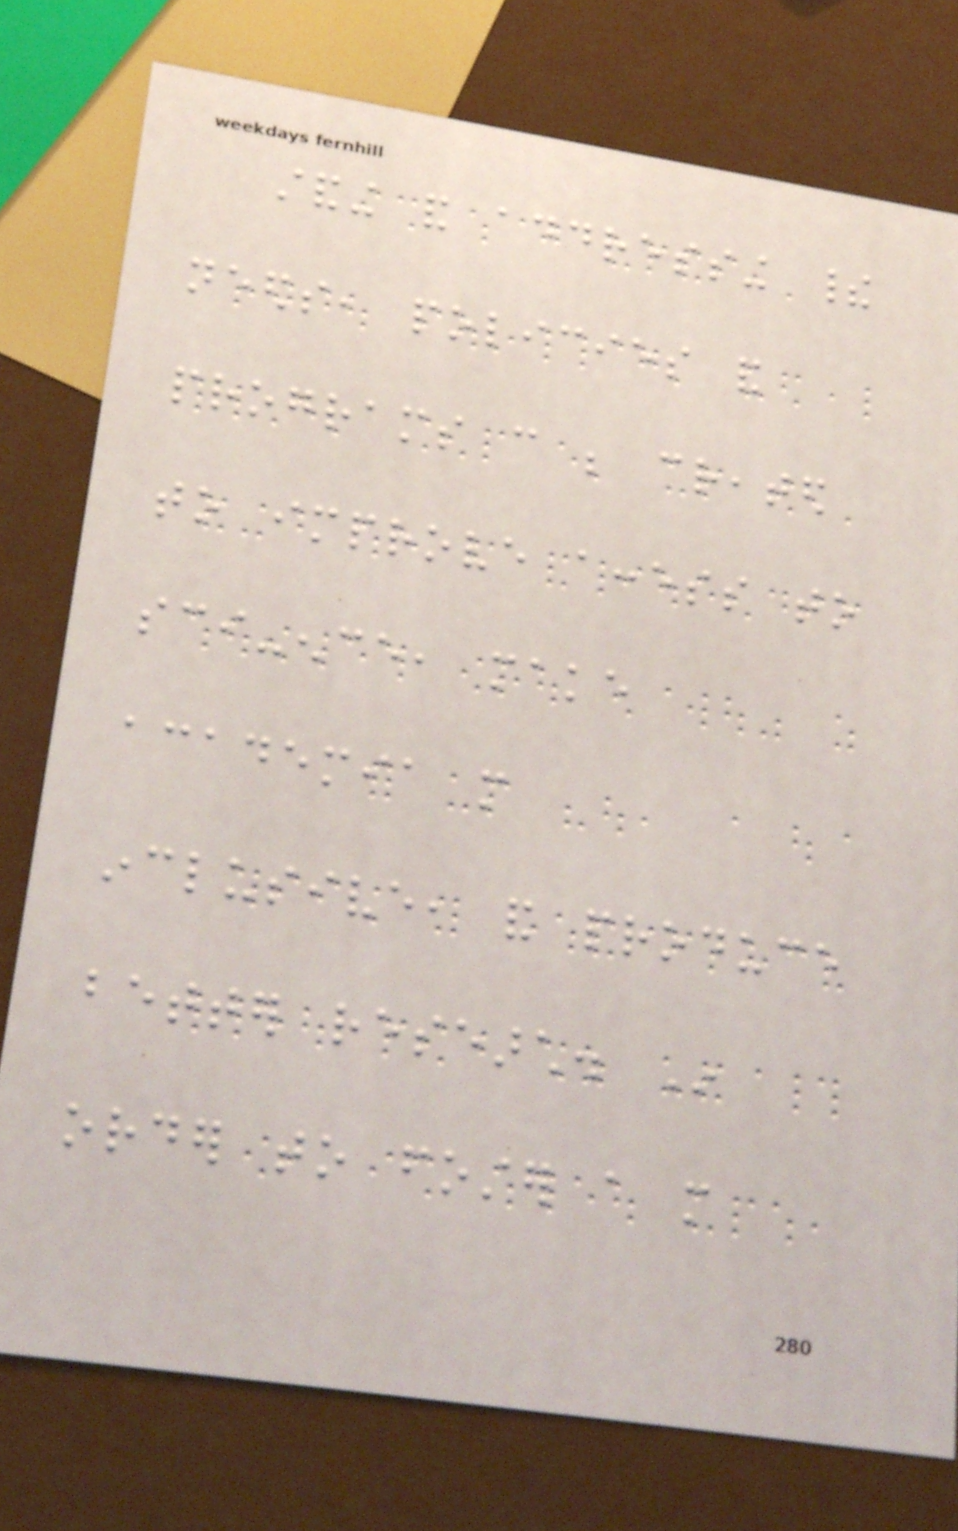standing and addressing their
needs, policies and
programs can be created
to improve access to
sci-ence, make
academia more
inclusive, and produce
better research. In
order to foster a more
